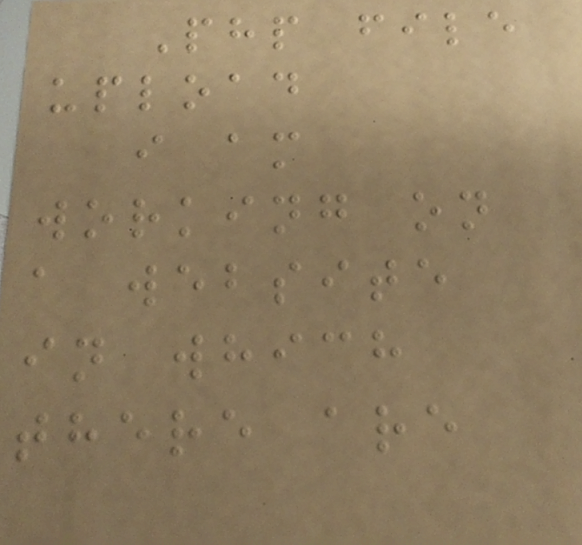Php file
upload
i am
working on
a website
in which
there are
